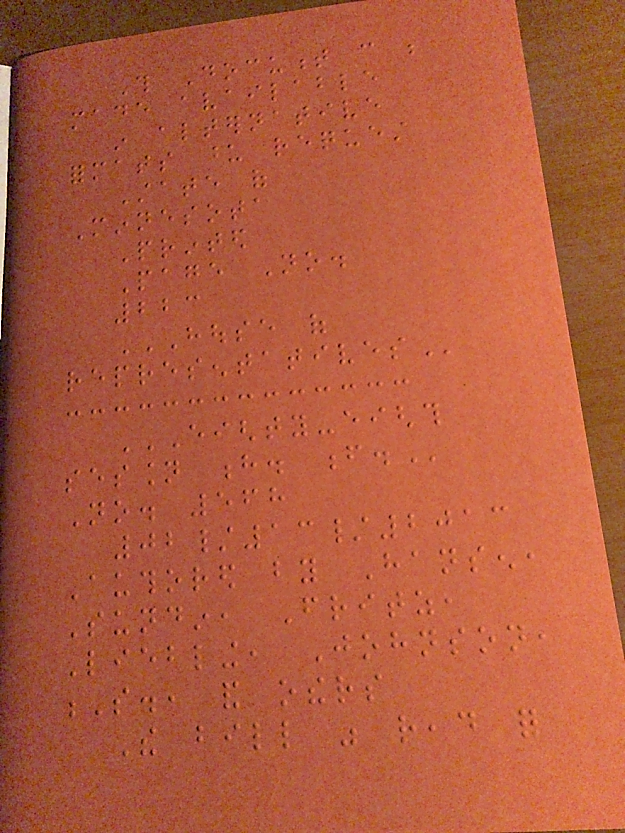This Document can be
made available
in alternative
formats upon request
State of
Minnesota
Printed
Page No.
223
HOUSE OF
REPRESENTATIVES
EIGHTY-EIGHTH
SESSION H. F.
No. 568
02/13/2013
Authored by Hansen,
Sundin, Fritz,
Liebling, Johnson,
S., and others
The bill was read for
